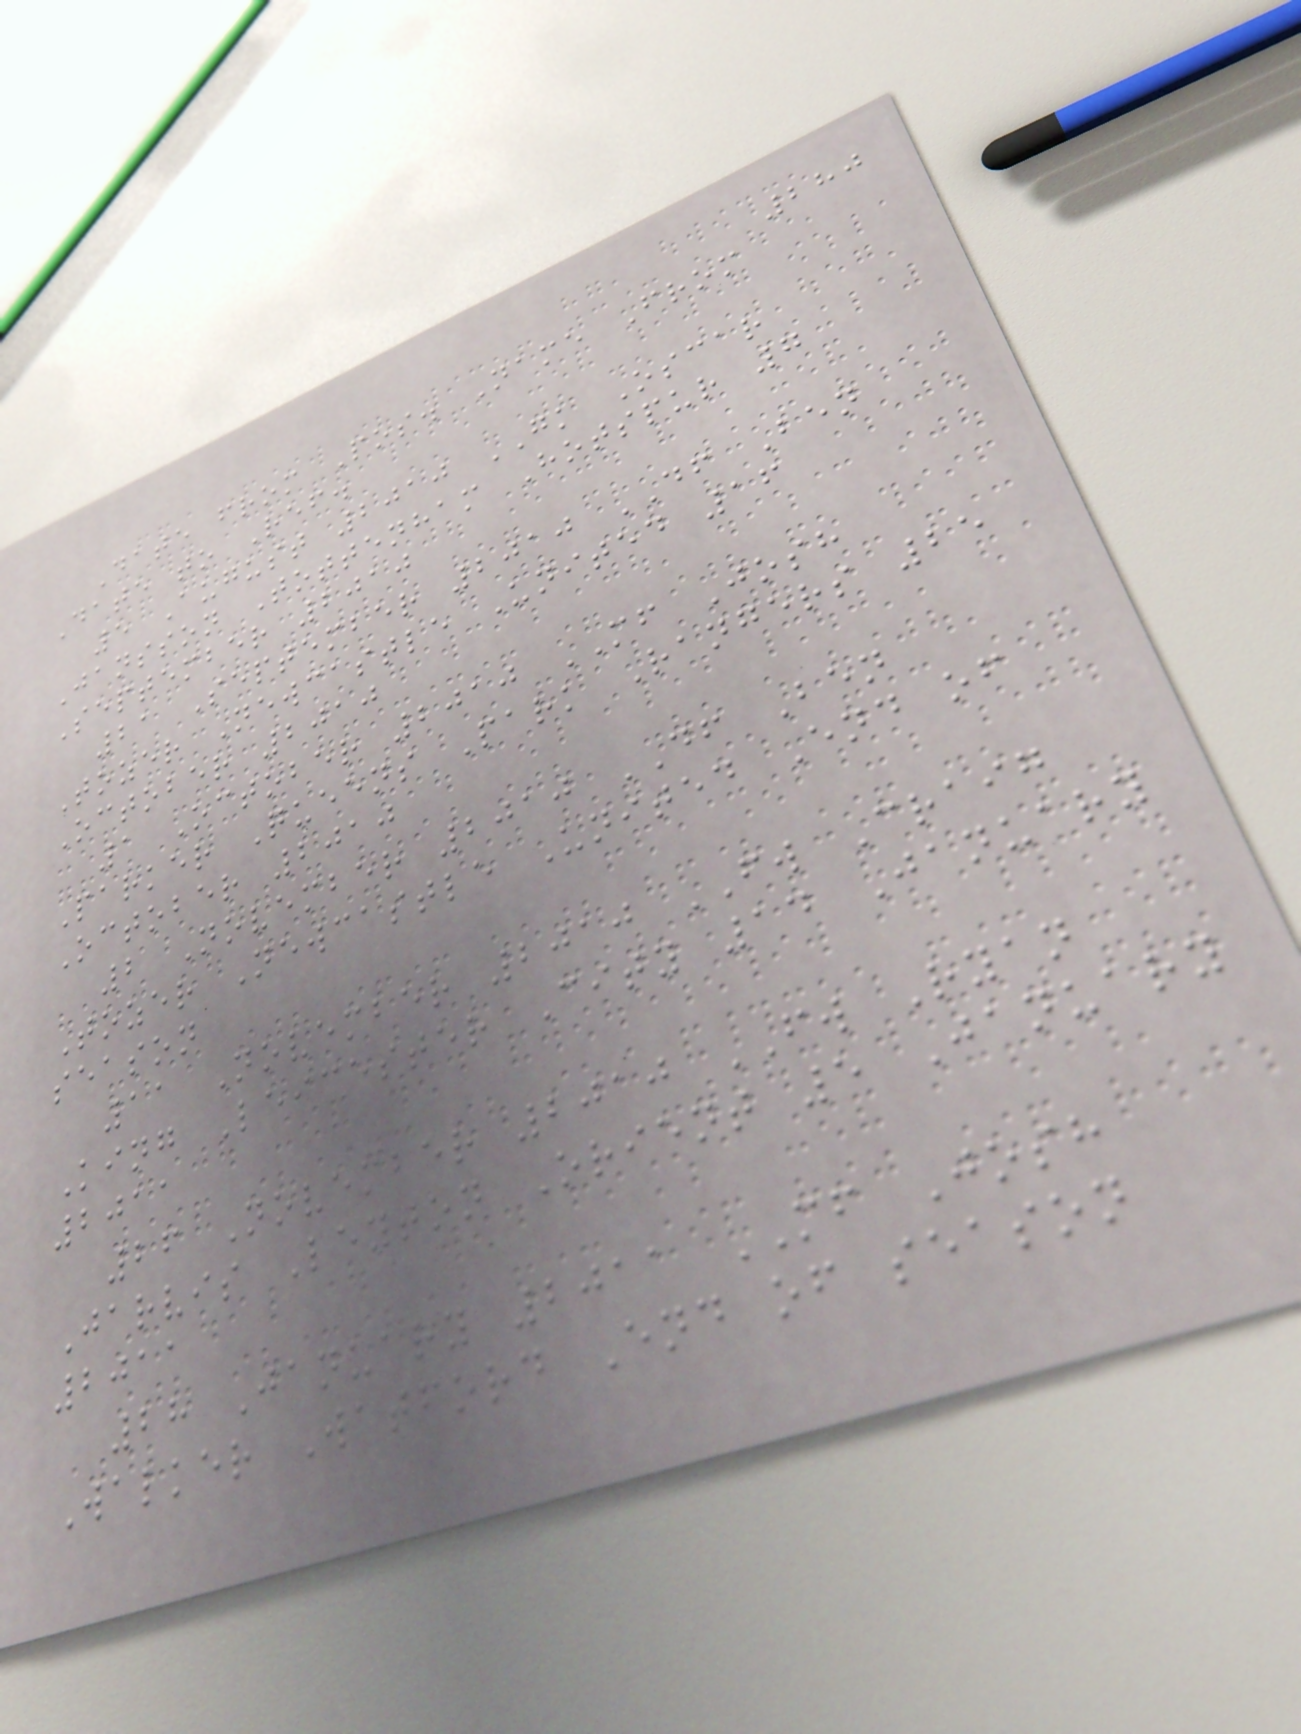280
Date from Pos. Name From
Date to Ref.
5 August 2010 GK Oscar
Jansson Tottenham Hotspur 7
September 2010
21 September 2010 DF Ben
Tozer Newcastle United 16
October 2010
1 October 2010 MF Josh
Parker Queens Park Rangers 25
October 2010
2 November 2010 DF Ben
Tozer Newcastle United End of
season
11 November 2010 FW Craig
King Leicester City 14 January
2011
26 November 2010 FW Ryan
Jarvis Leyton Orient 5 January
2011
28 January 2011 MF Josh
Walker Watford End of season
